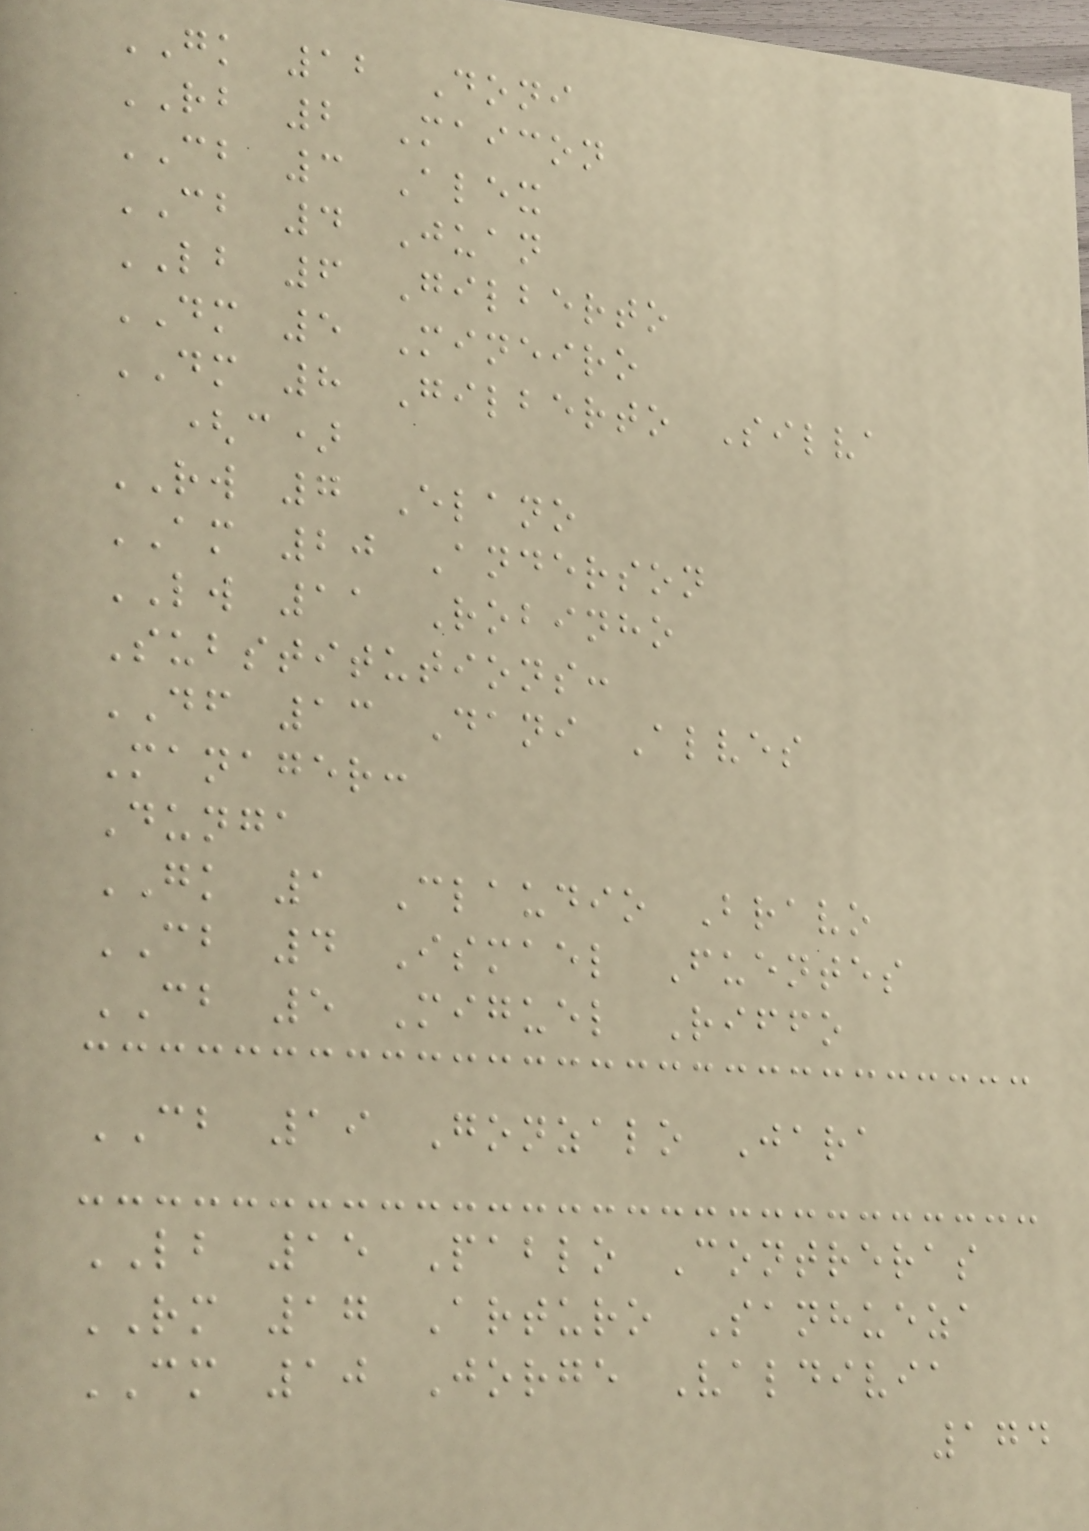GK 12 Doni
RB 2 Maicon
CB 3 Alex
CB 4 Juan
LB 6 Gilberto
DM 5 Mineiro
DM 8 Gilberto Silva
(c)
RW 7 Elano
AM 20 Anderson
LW 11 Robinho
Substitutions:
DF 13 Dani Alves
Manager:
Dunga
GK 1 Claudio Bravo
CB 4 Ismael Fuentes
CB 5 Miguel Riffo
CB 19 Gonzalo Jara
LB 15 Pablo Contreras
RM 17 Arturo Sanhueza
CM 10 Jorge Valdivia
174
